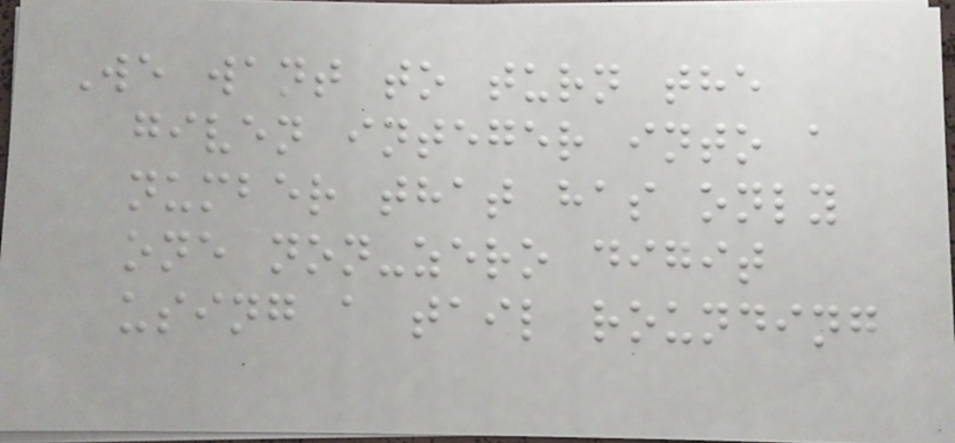We want to turn the
given integer into a
number that has only
one non-zero digit
using a tail rounding
